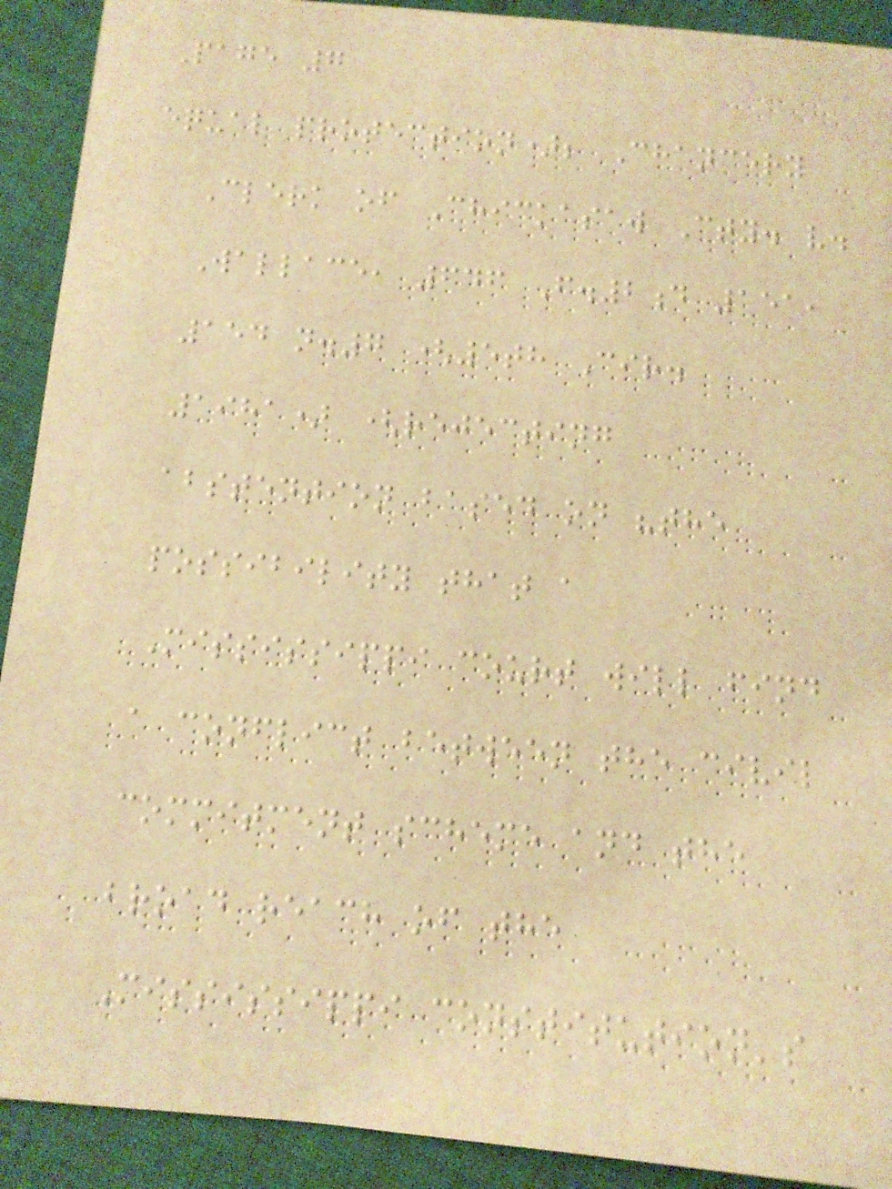Page 7
equal protection); Chancery
Clerk of Chickasaw Cty. v.
Wallace, 646 F.2d 151,
154 n.7 (5th Cir.
1981) (rejecting
abstention based on "the
possibility that a
Mississippi court will find
a conflict between the civil
commitment scheme and the
broad reach of the
Mississippi constitution's
